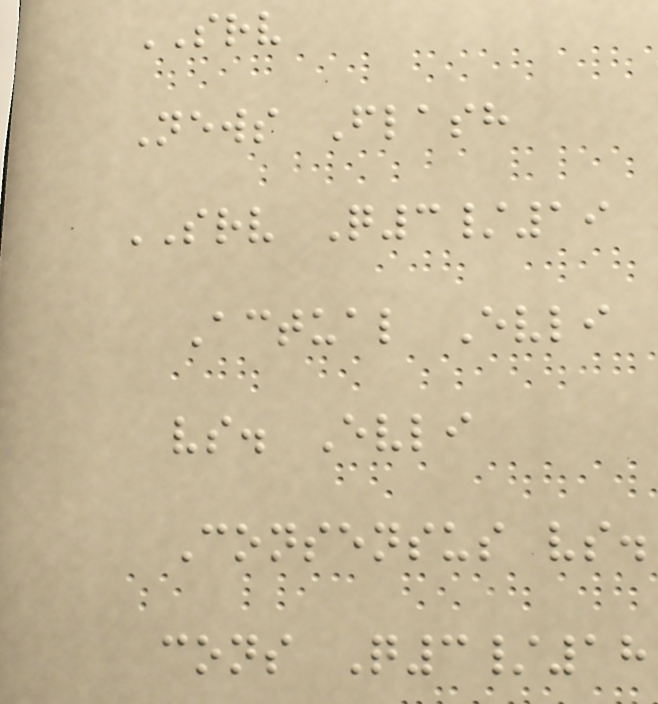SRV
News Flash
SRV Q3/19
Actual Evli
vs. Evli
Consensus vs.
cons Q3/18
